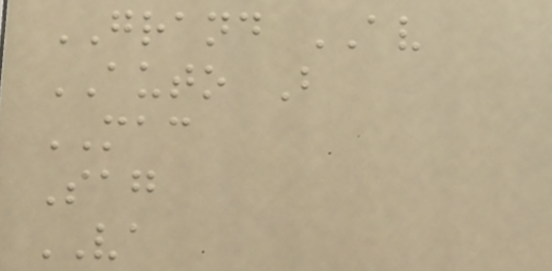GRAND AV
AUTO B
MAC
Sag
VA
